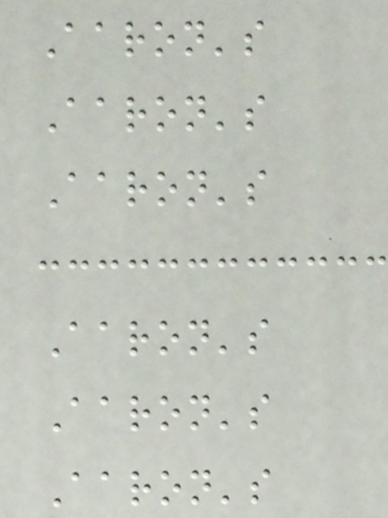Aaron's
Aaron's
Aaron's
Aaron's
Aaron's
Aaron's
